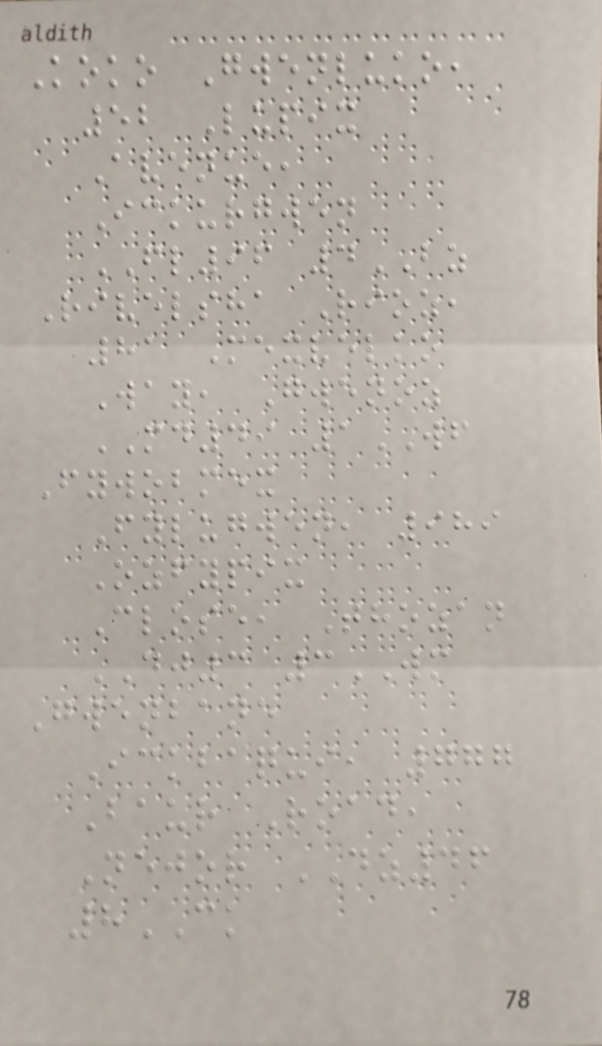Koko Gwenluko,
52 Lupix
Avenue,
Ickurgwen
FL96 4BZ
Rivelsha Rioz,
81 Mexvelko
Way, Gwenoz
MD49 1WF
Fywobmex
Fylugwen, 989
Ozfypix
Close, Thozan
DJ3 3WM
Gwenbane
Ickbaqui, 777
Baur Road,
Nejor DZ46
8CK
